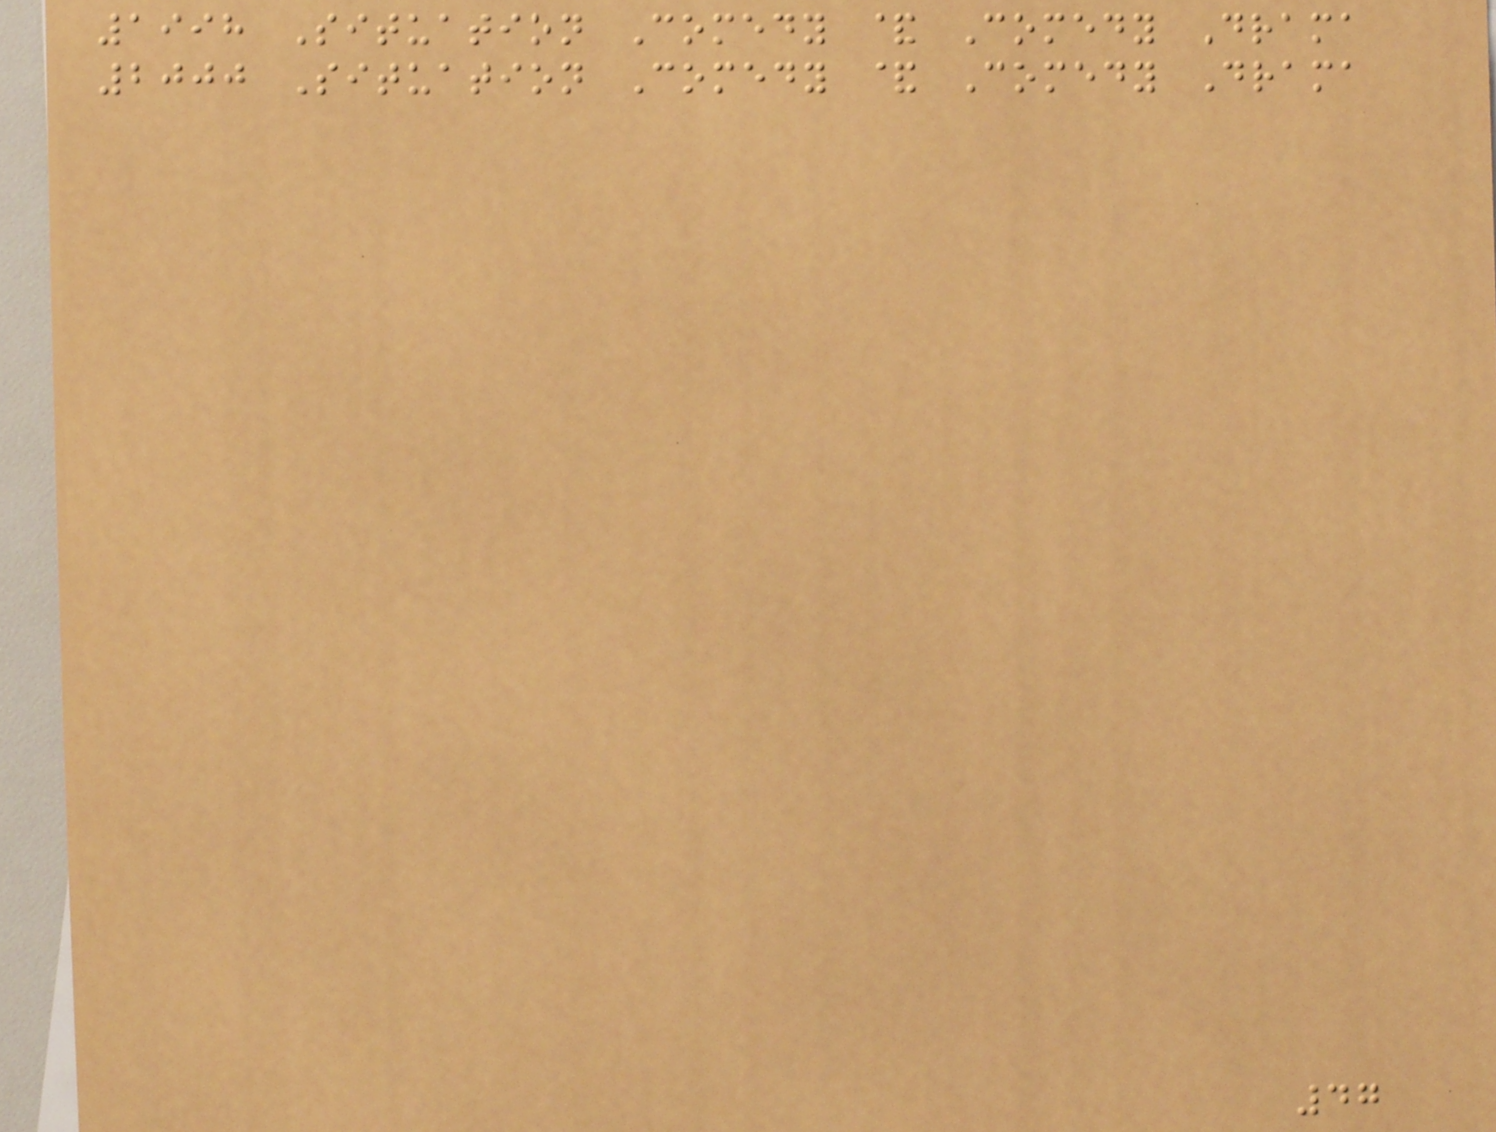1998 Situation Comedy & Comedy Drama
2000 Situation Comedy & Comedy Drama
47
